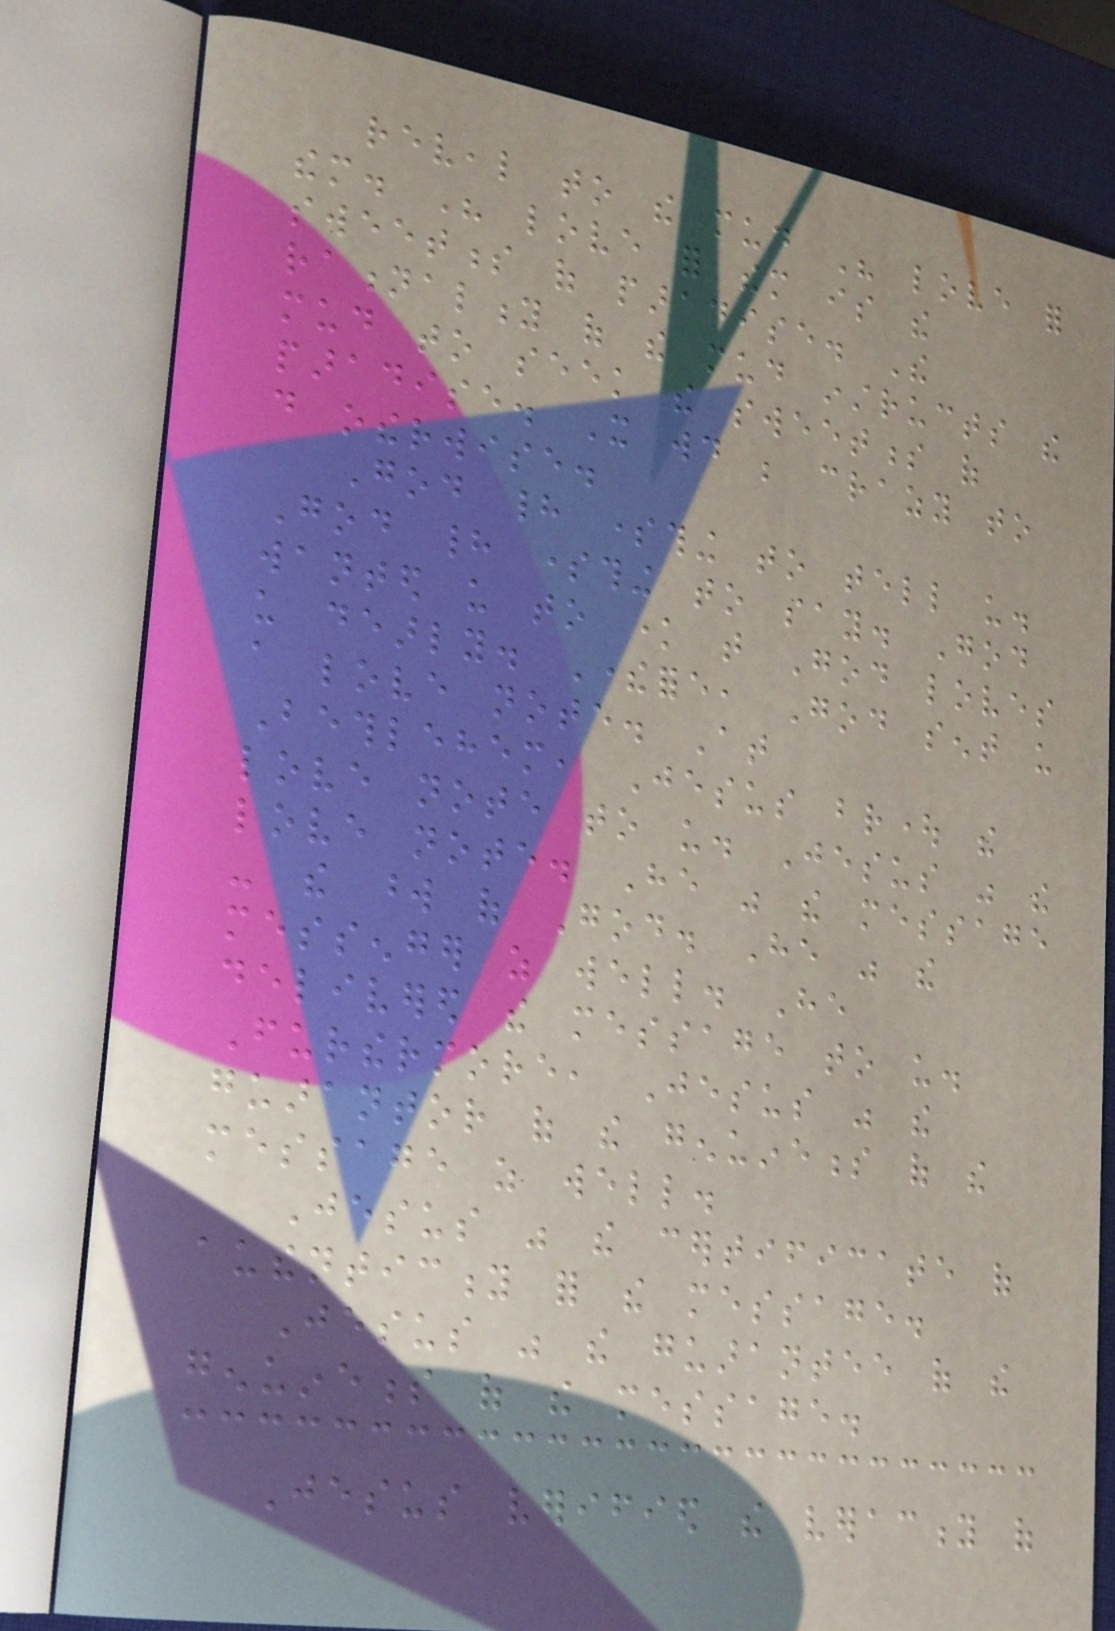reveal to the mud His love for
them. His love for them is the
sweetness of paradise. The
rationality of the mud instructs the
mud to seek the sweetness of
paradise. It would be crazy to
do otherwise.
God had something to tell us.
God had something to say. God
wanted us to know that God loves
us dearly. Therefore, God sent us
a love note. At
Bethlehem, Jesus brought the
love note to us. Jesus was the
love note. He was the message
- the word of God. He was the
messenger as well. He
delivered the message to us.
Furthermore, Jesus was the
guarantor of the genuineness of the
message as well.
Jesus was the certificate of
authenticity for the message.
Jesus was the guarantee of the
genuineness of the message.
Jesus verified the veracity of
